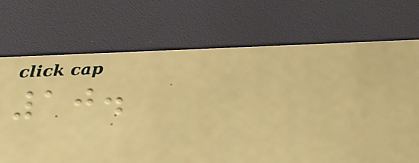10.
